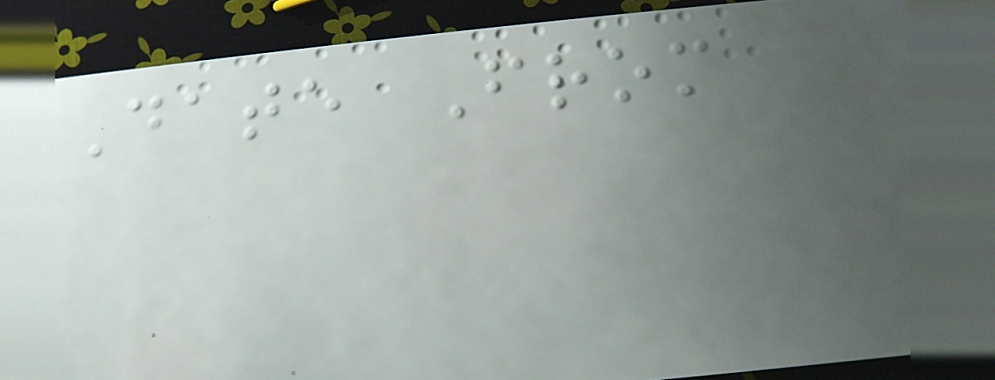Date From
